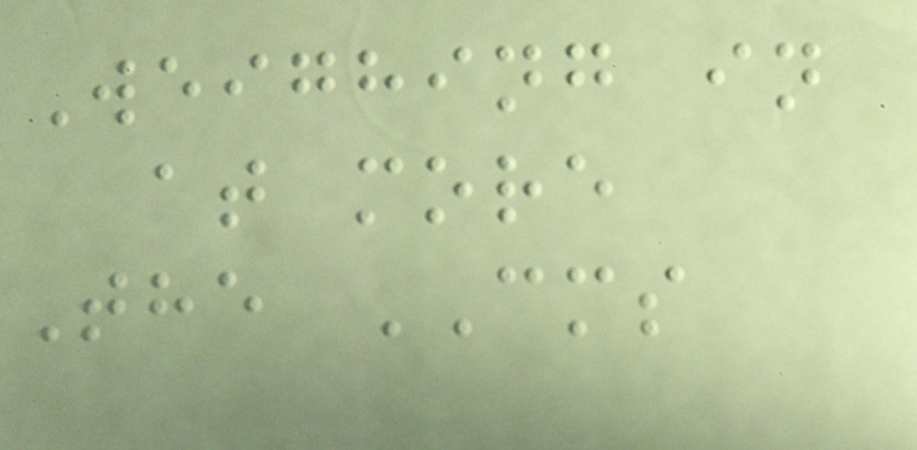Weighing in
at more
The CMS
